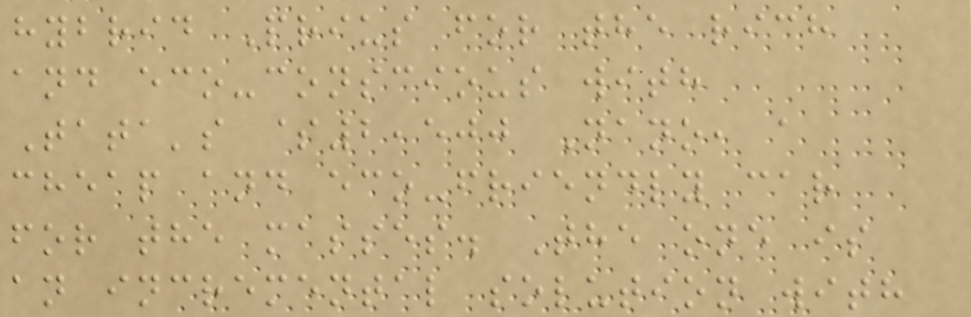hybrid Prius for the rich
and eco-conscious with
Tata's $2,500 Nano, a
cheap and eco-friendly car
for the masses. The one is
an incremental solution with
